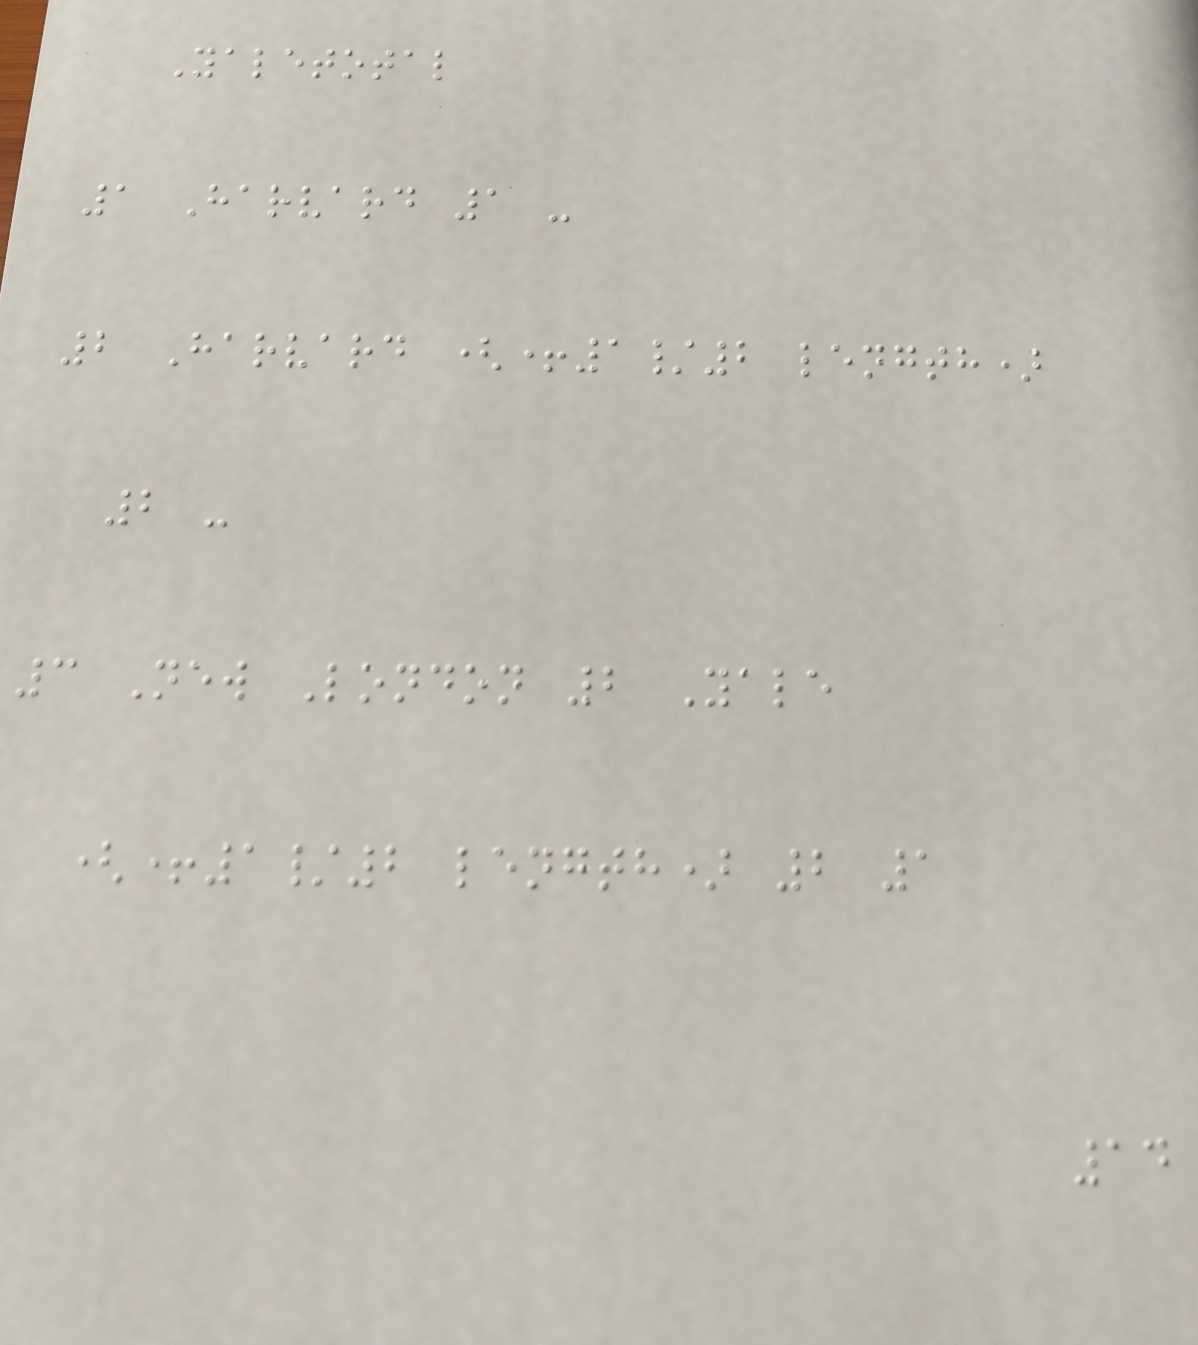Yaletotal
1 Harvard 1 -
2 Harvard (+1/2 length)
2 -
3 New London 2 Yale
(+1/2 length) 2 1
14
